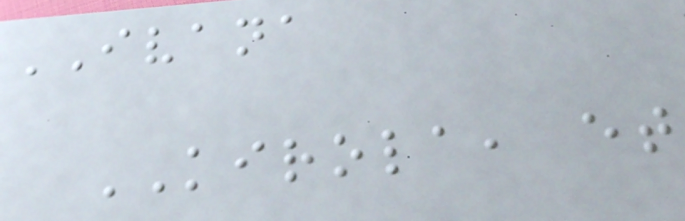IVANA
KIROLA, et
